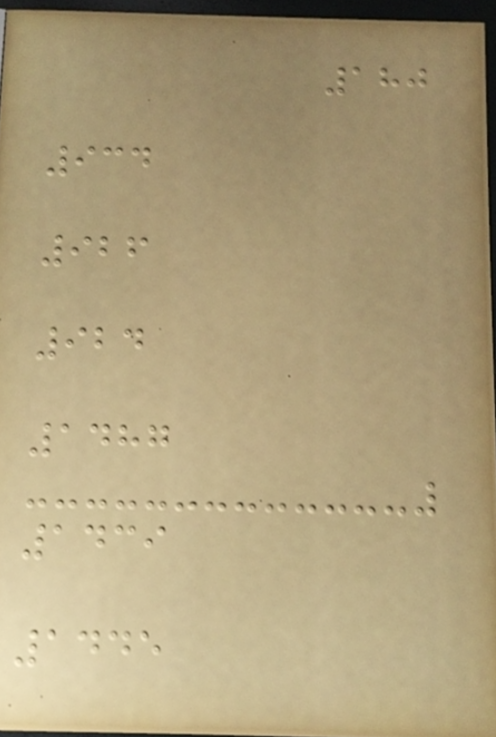180
934
926
924
1487
1439
1445
